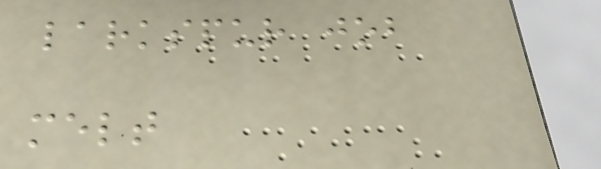larkspur job
melt
